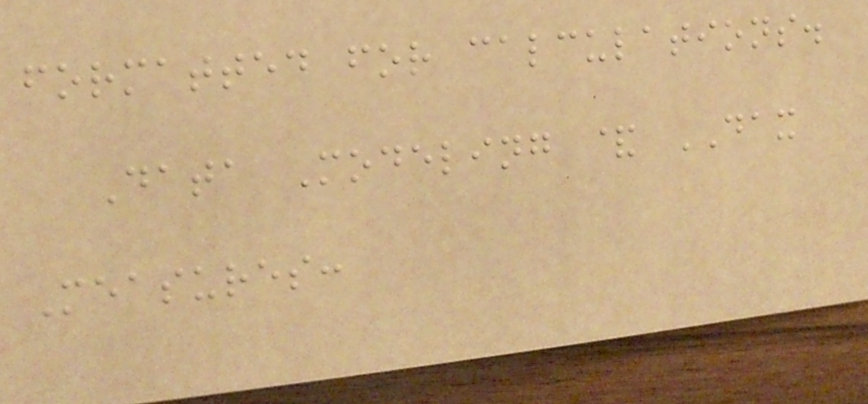formatted for calculations.
Data Modeling & DAX
Measures:
